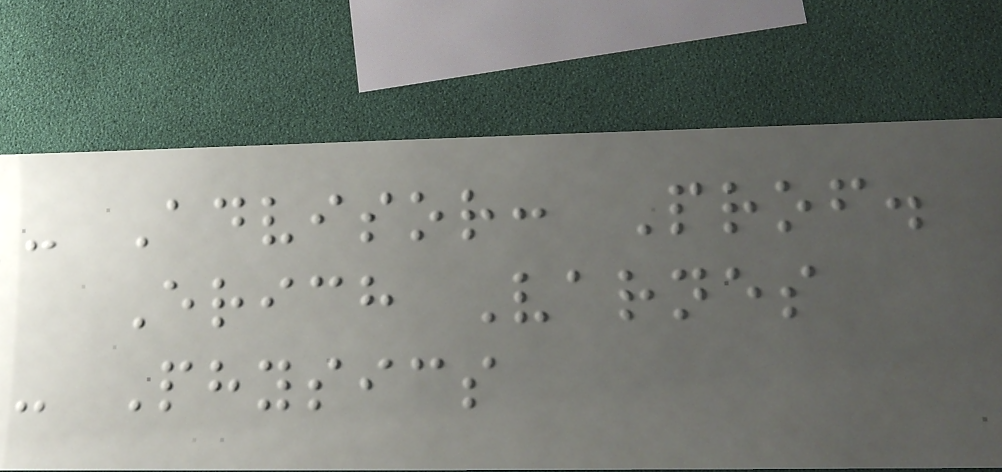- Advisor: Prof.
Erich Varnes
- Physics
